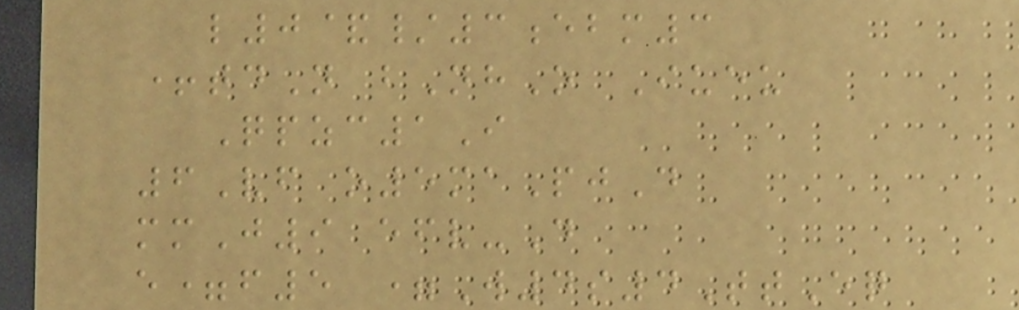l0&/3ebm3
+tdN bNhO Iueu
Qpzc1I
6Vf o5maPjD
mmJ9 efv-D
e=f5 =W4s4TtEq
